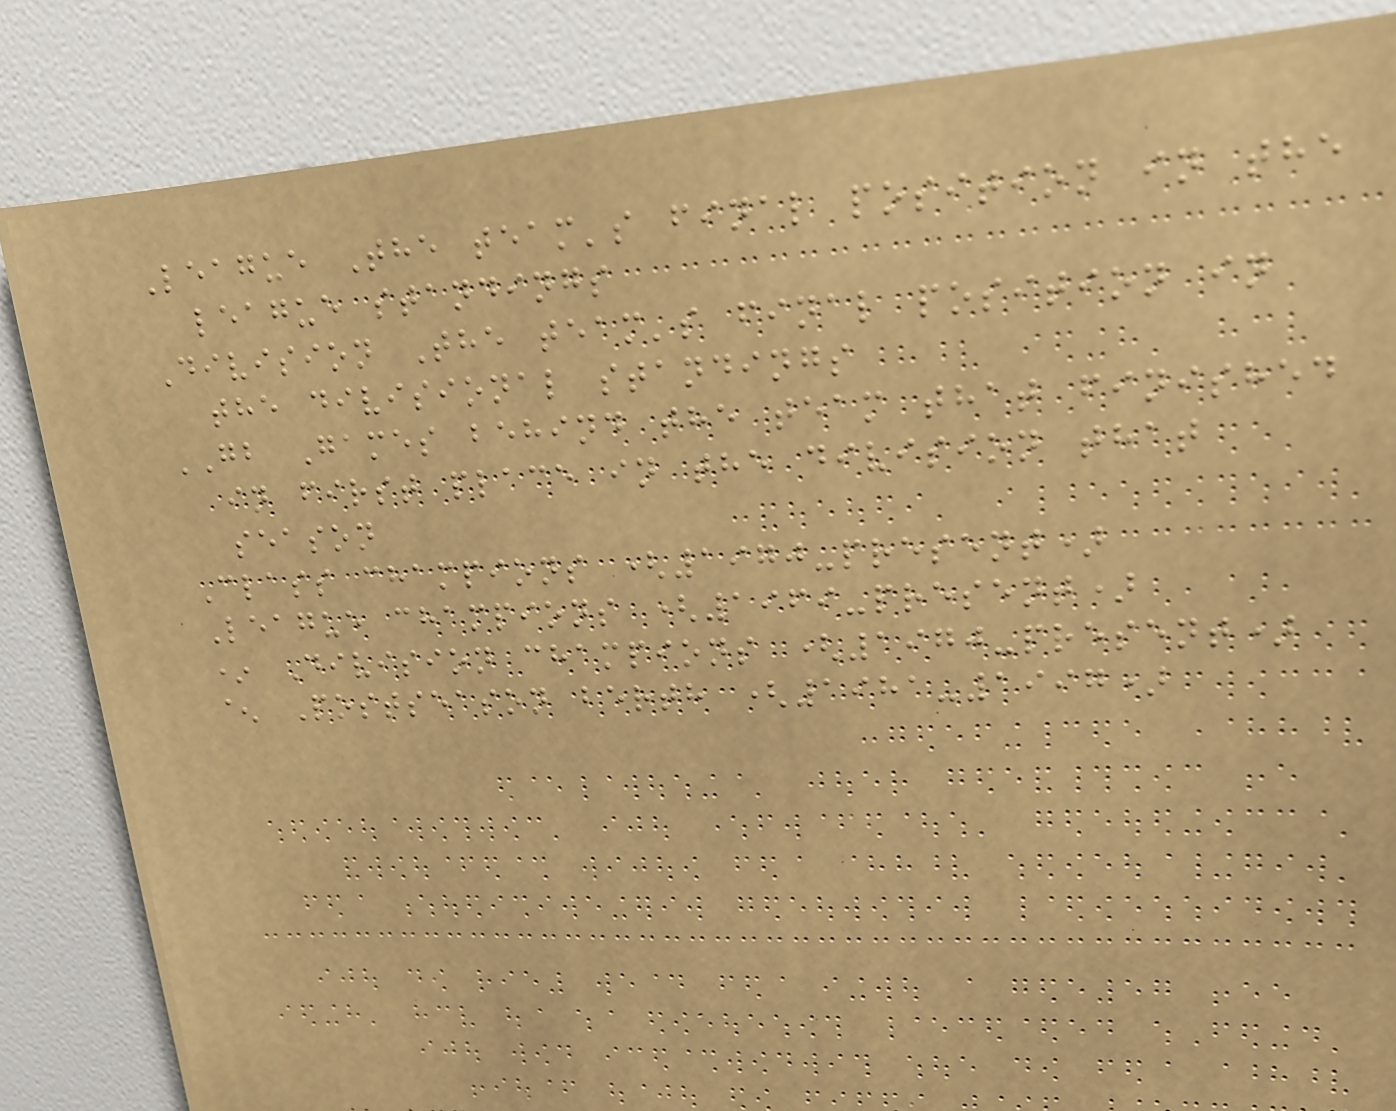League The team's final position in the
league standings
Division The team's final position in
the divisional standings
GB Games behind the team that finished
in first place in the division that
season
Class champions (1970-present)
League champions (1969-present)
* Division champions (1970-present)
^ Postseason berth (1981-1997)
